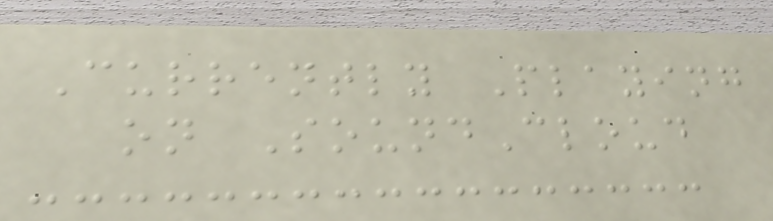Currently Playing
on SoundCloud
